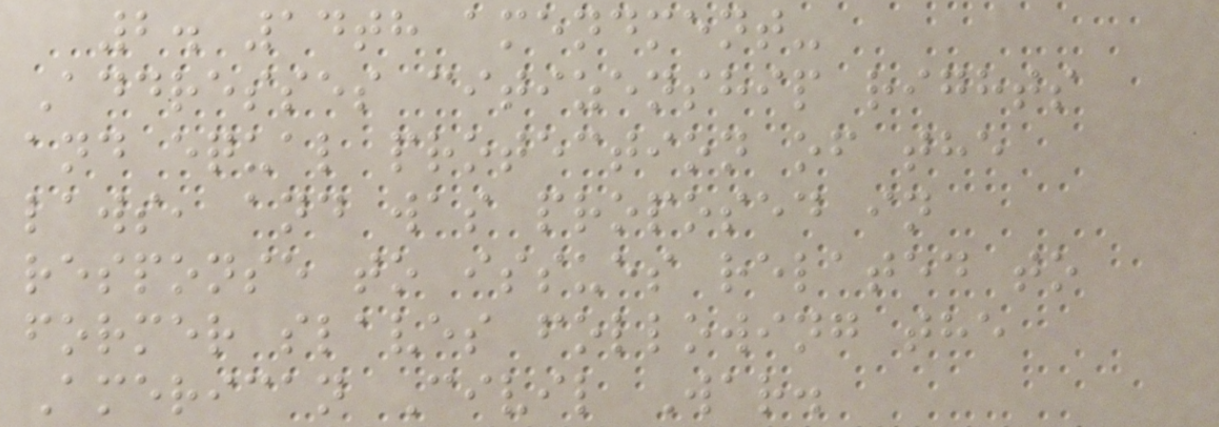2. 14th amendment-
Addresses citizenship rights
and equal protection of the
laws, and was proposed in
response to issues related to
former slaves following the
American Civil War.
